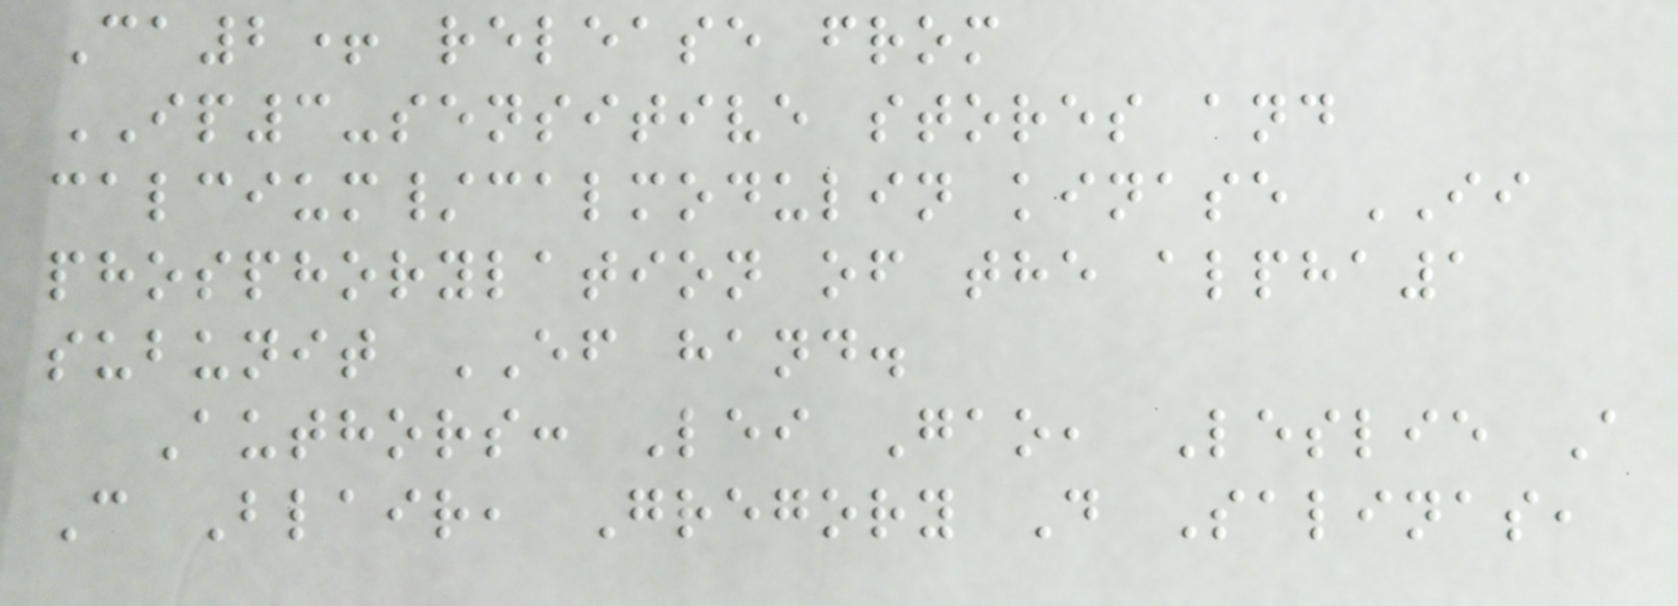Ca2+ release from
IP3-sensitive stores and
calcium/calmodulin kinase II
phosphorylation of the alpha1
subunit EF hand.
Authors: Lei Gao, Leslie A
C Blair, Gregory D Salinas,
